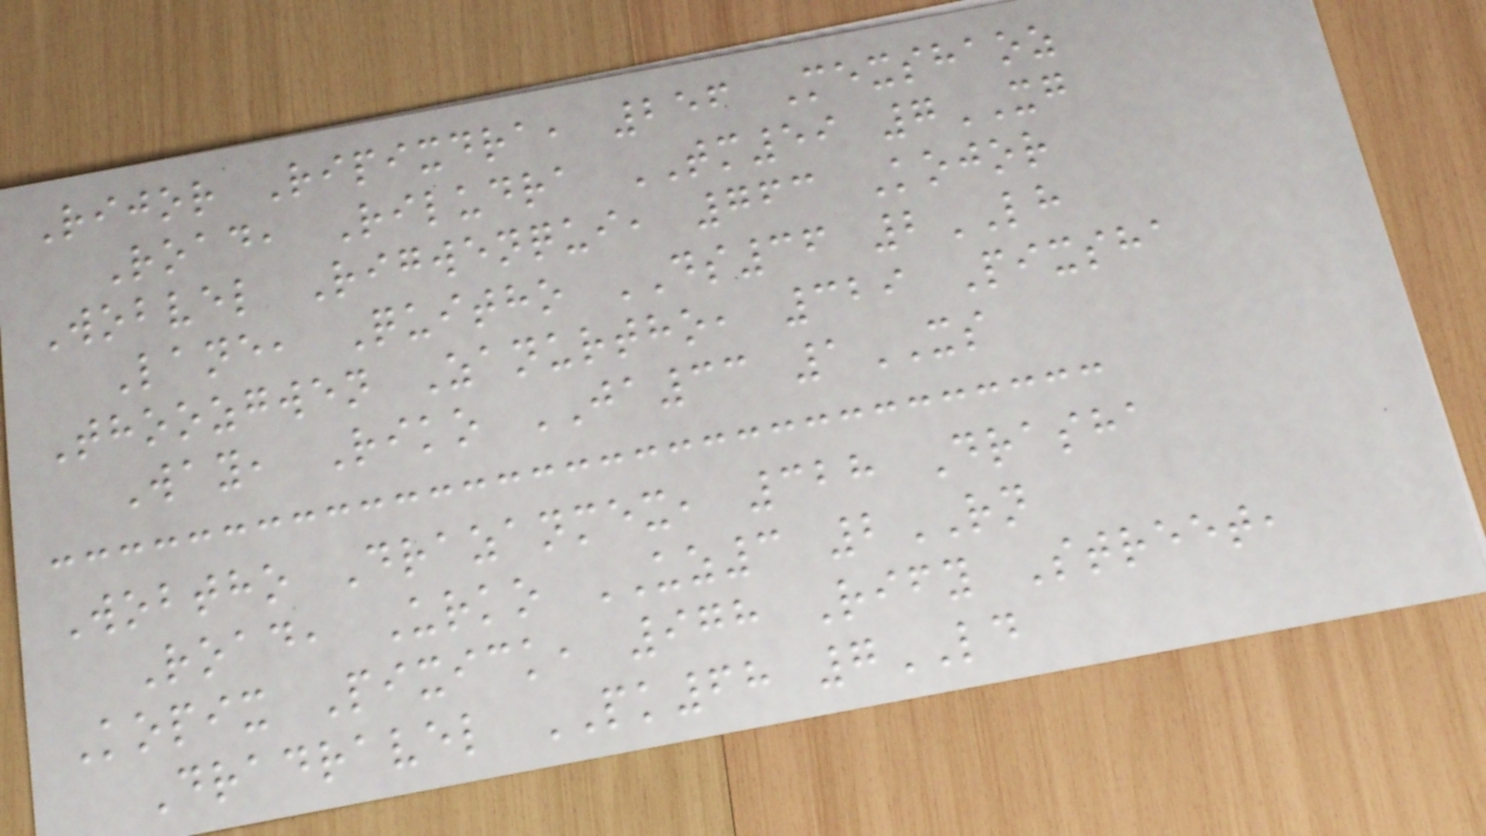Rijor Ripixdra, 256 Mexshaoz
Road, Riludra TM59 7XG
Wobvel Rigwenqui, 763 Kojor
Lane, Quitho DS36 2LH
Thoozgwen Zanurtho, 329 Pixsha
Way, Riko JA33 1XS
Wobtho Drazanmex, 328 Drasha
Road, Urko UZ3 2RN
Kopix Pixick, 978 Rify Street,
Dradravel PK68 7LD
